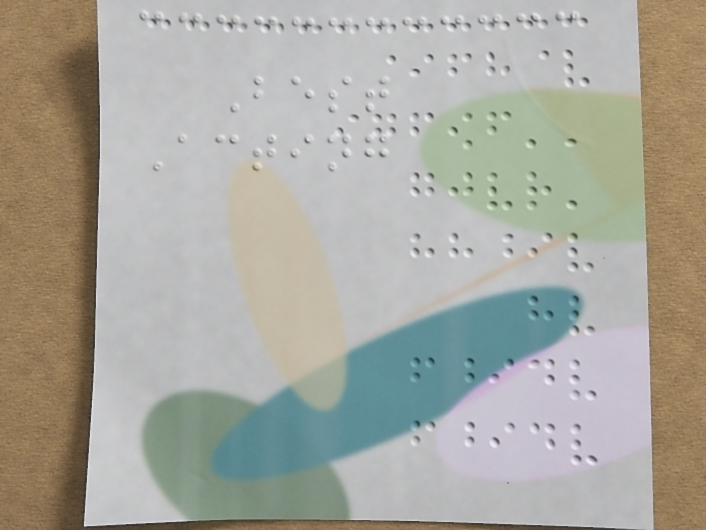Best
Acting
